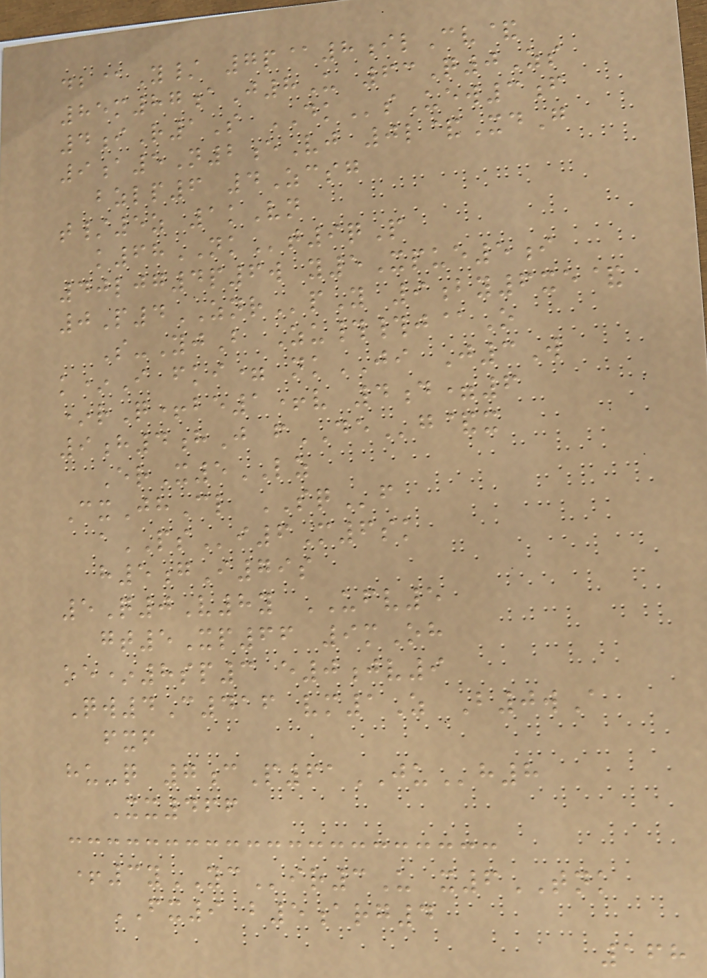db@Y/ 7p@8ilCv&
85m87aJ8U 63Q0Zs
4iR1S DKsUew3f
9a5N2eVj 0l&XdG
bzlp6 4Zcsg
t/5z 1kVn
k68NKt9qP
40ljg4p6w y5Xpue5i
0P4ZNRpY 9by6xe&
S-YjB Zu##j@O
k*I fki= nkJI J3W
*rQ+be1+v 4d=6
9h4hJ fDEg&x
ErX5LZ
CxJhCl SQf
aPSi6M6sk
h5gI79s
5Q0V8y UFV5
gt5Xp66 9mOh
oe*8sp3 e0jv9
Qw4C416 vm1Z B0wA
fxf
hu-q 7cP61JUh8
Xx466
+3yYCir3U x6TNK
FX9 b5arg4
168
